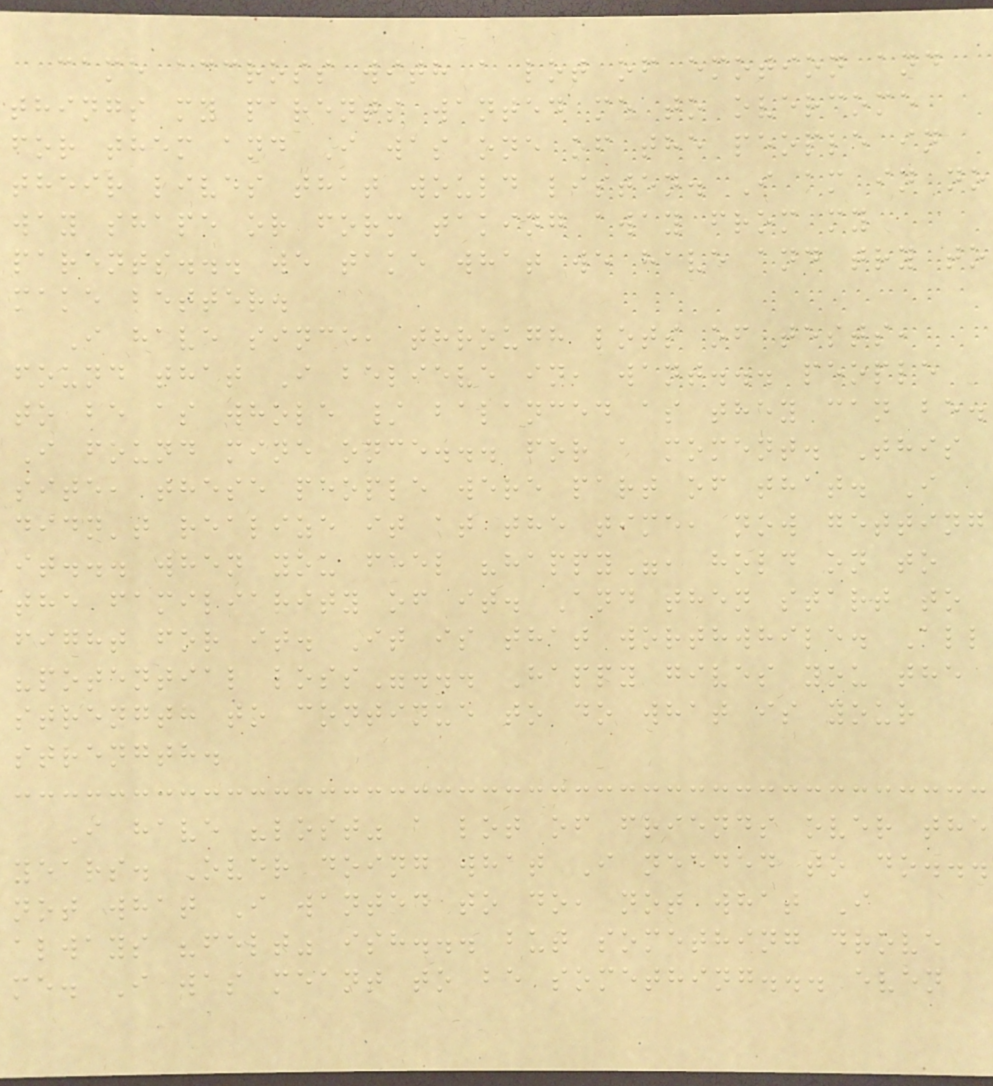came accross with a lot of emotion and
things my parents wanted me to overcome
for them and I was one of the people in
their lives that would listen. I am in no
way shape or form taking away from my
parents... we take what we have and try to
make better.
I have since, through lots of tests,
found that I believe in, want... people
to be as whole / balanced as they can be.
I found mine once... for a moment. This
site, these people were part of that. I
didn't realize it at the time, now getting
it... when you feel "happy", hold on to
the familiarity of it. And then start to
fight for it. It is that worthwhile. All
"potential loss"... Happy gives you the
strength to continue to do what is your
strength.
I have "lost" a lot of friends over the
years. Over doing what I needed to do...
not what I wanted to do, not what I
always "felt" ish... but something drove
me. I was meant to be something... even
